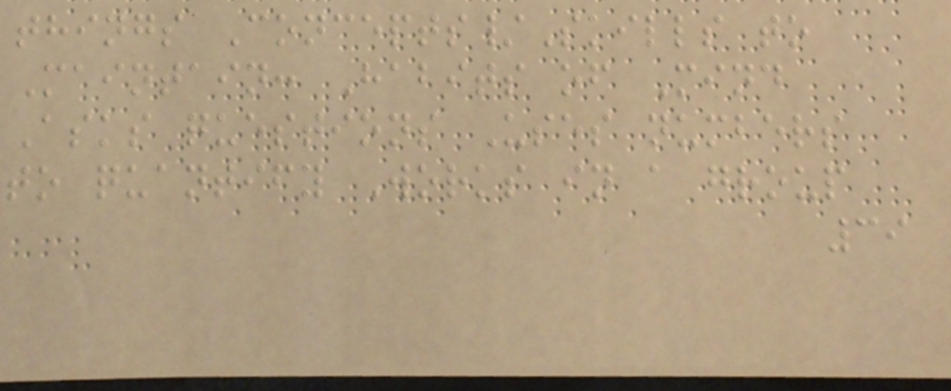things Concepts/Skills to
Maintain: Habits of Mind
Asks questions Uses numbers
to quantify Works in a group
39
